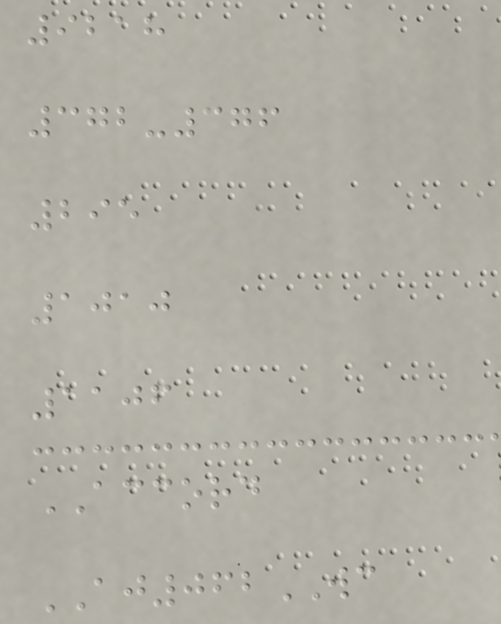9218
372-376
295
1010
1106
ACCORD
AJ062WC
